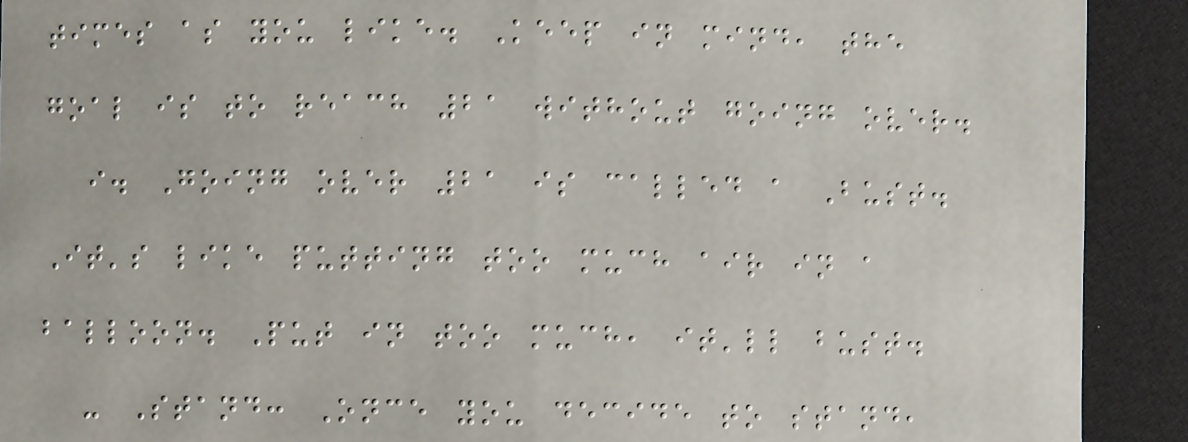times as you like. Keep in mind, the
goal is to reach 21 without going over.
i. Going over 21 is called a Bust.
It's like putting too much air in a
balloon. Put in too much, it'll bust.
- Stand: Once you decide to stand,
